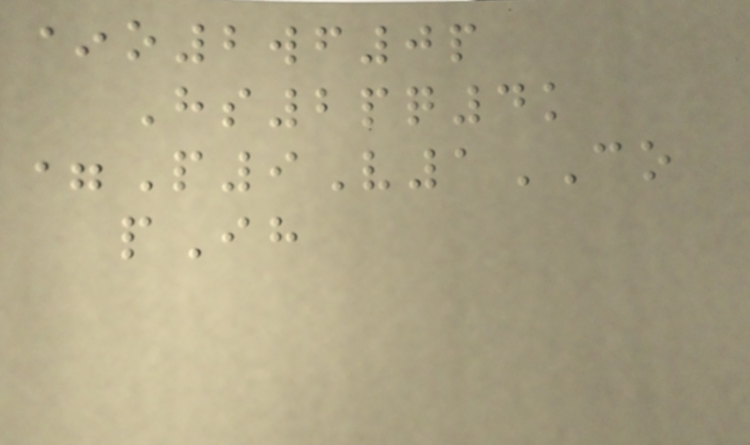*o2wf0p
Hs2pq4k
=P9V1CO
pIh
